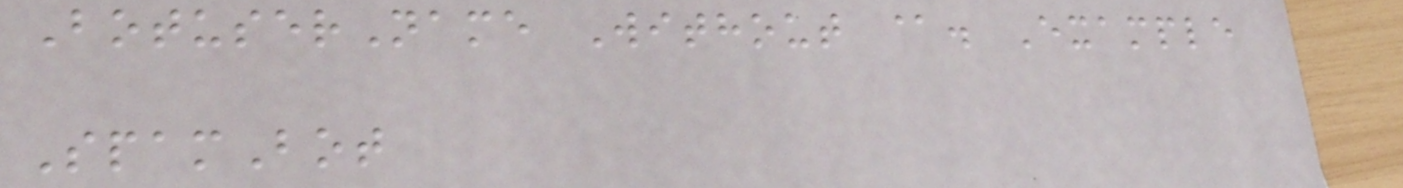BotuserName Without @. Example
SpamBot
